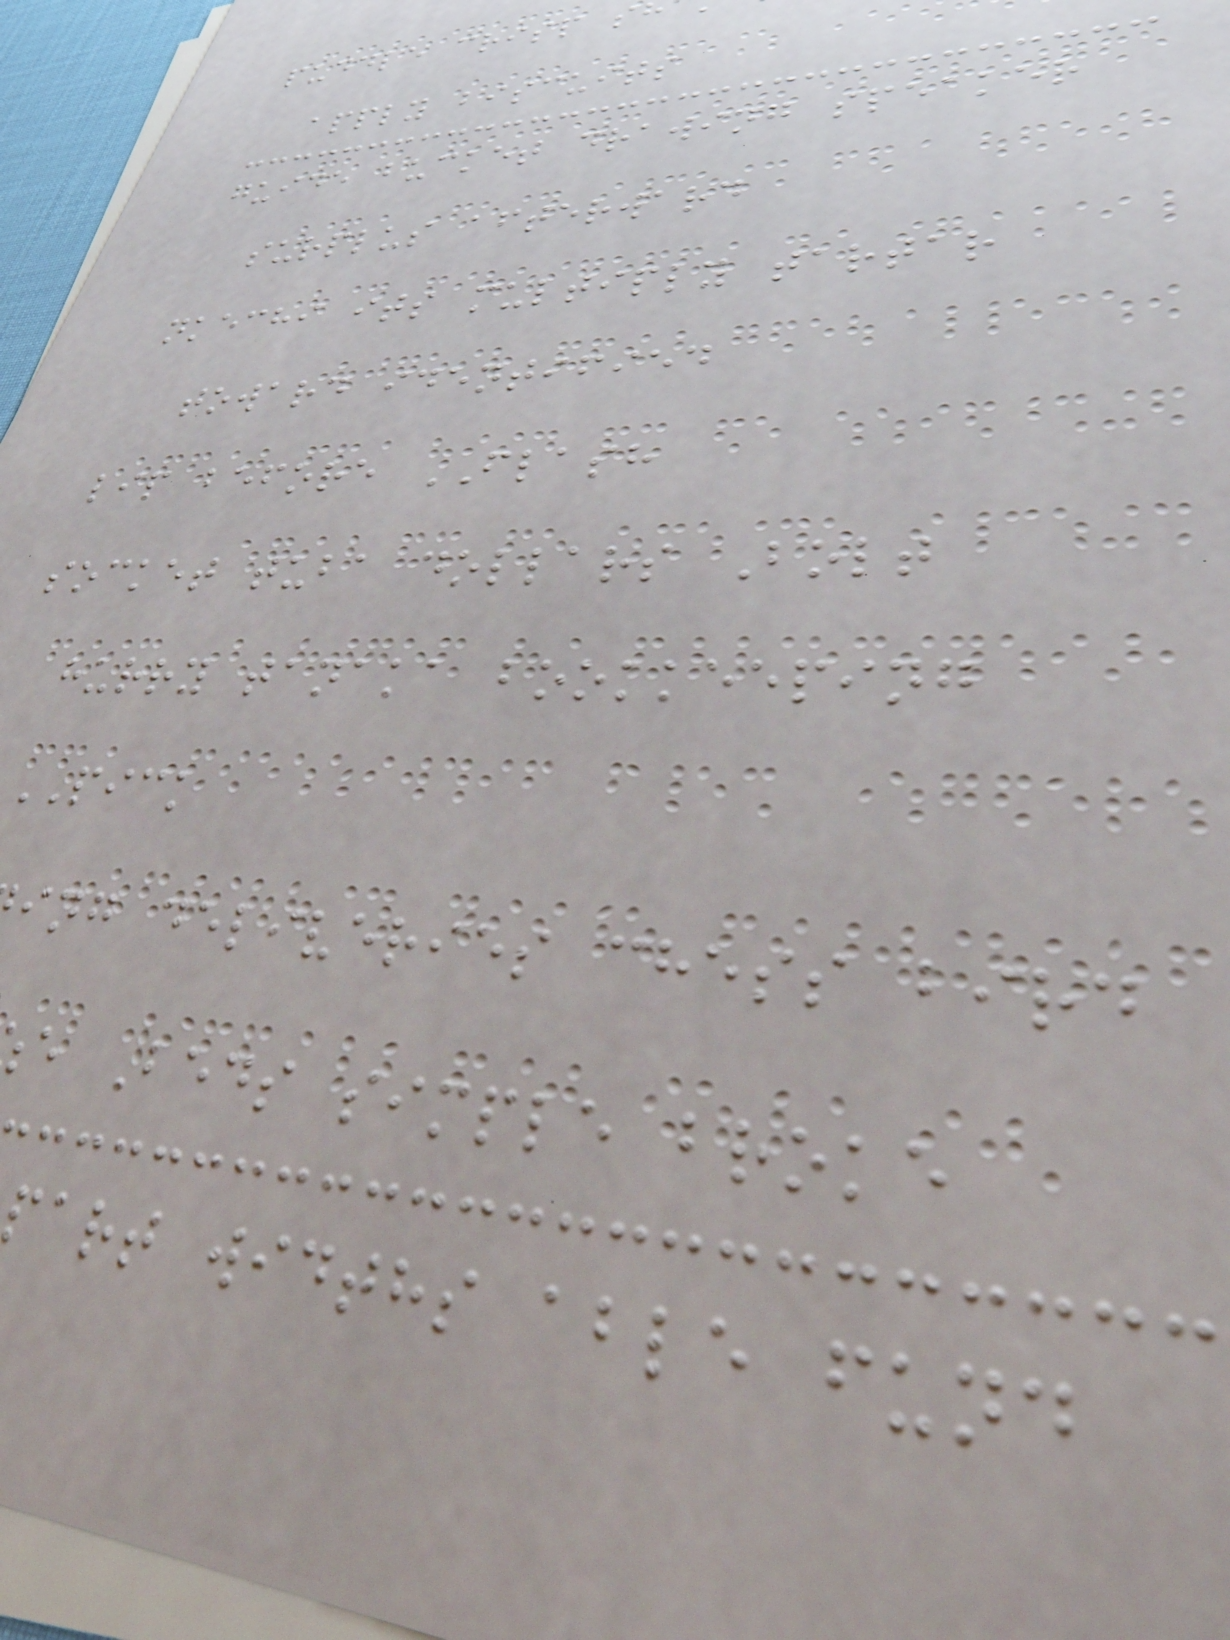puddle crisp s
apply biscuits
guide bucket drawing speaker
surplus afterward
nkechi its multiply tartar
toward identified
lip before FLASH
socket tuba dollars Bolt
hurry tanaka bookkeeping
PICK
ing deliveries chess bird
e Beds simple broke
art widths able fund
